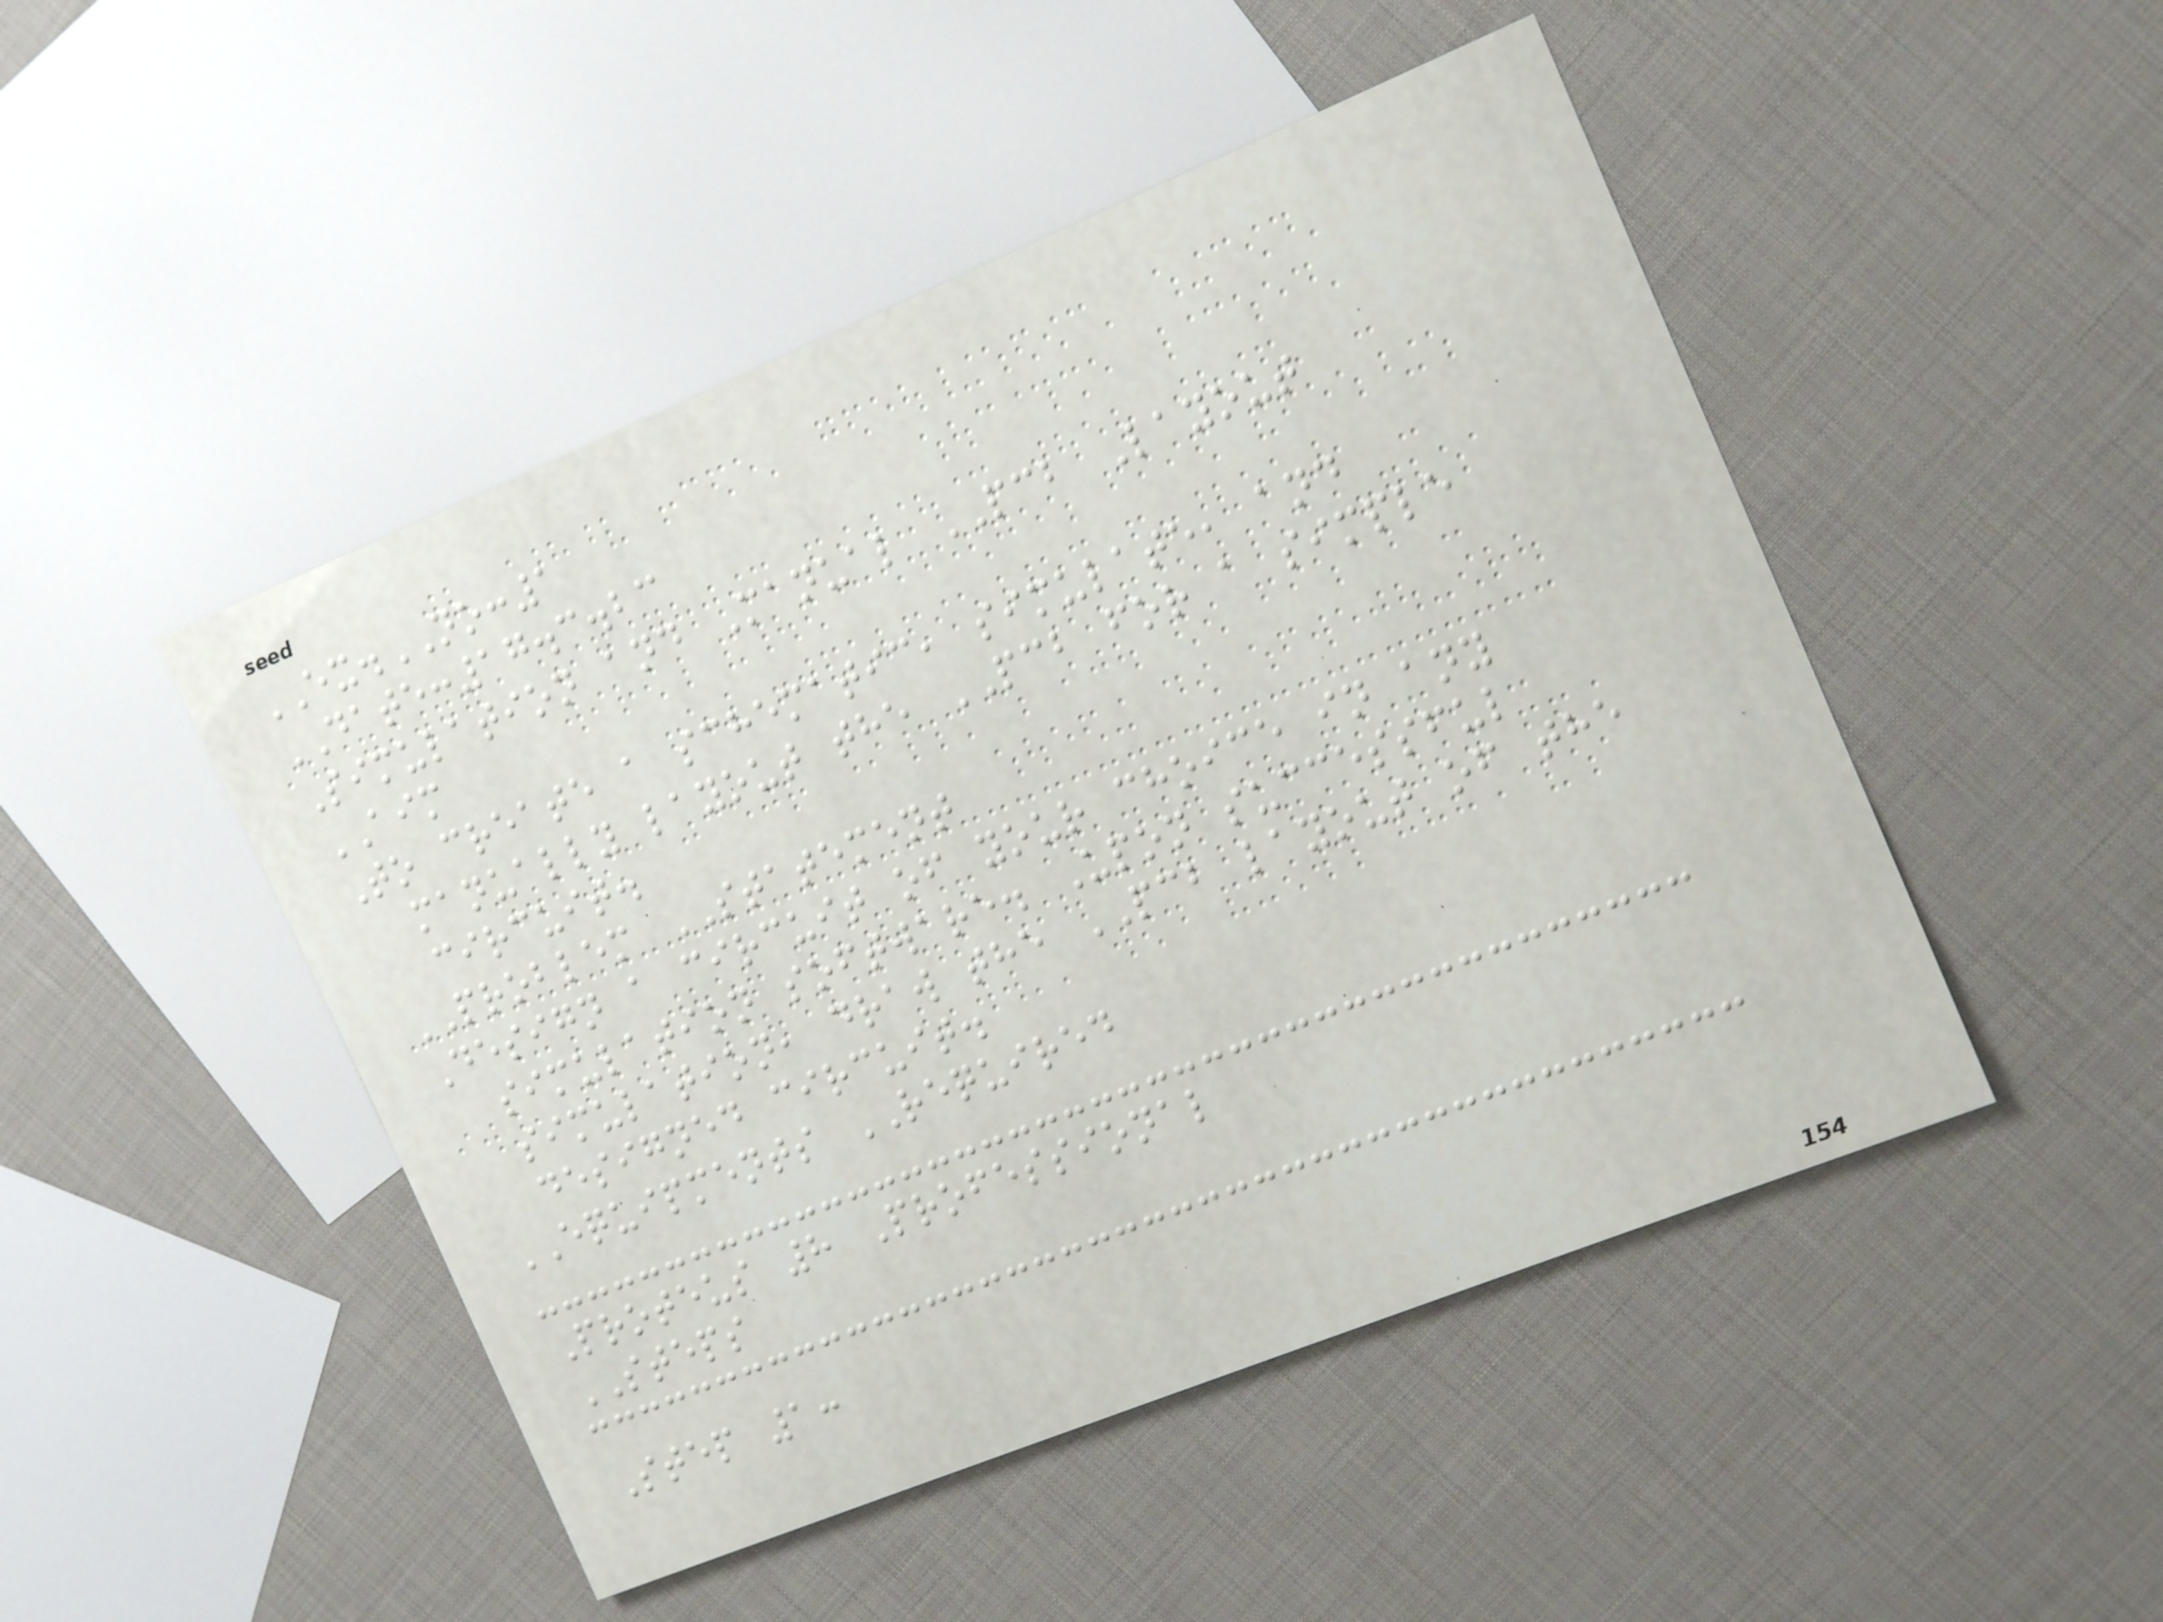EX.NO:1
DATE:17.3.23
Simulation and Manual PCB Layout
AIM
To create a schematic, simulate, and
manually layout the PCB for a simple
circuit.
PROBLEM STATEMENT
Design a circuit of your choice in any
simulation software. Upon successful
simulation, draw the PCB layout of the
designed circuit.
EQUIPMENTS REQUIRED
Proteus 8 Professional
STEPS
Step 1:
